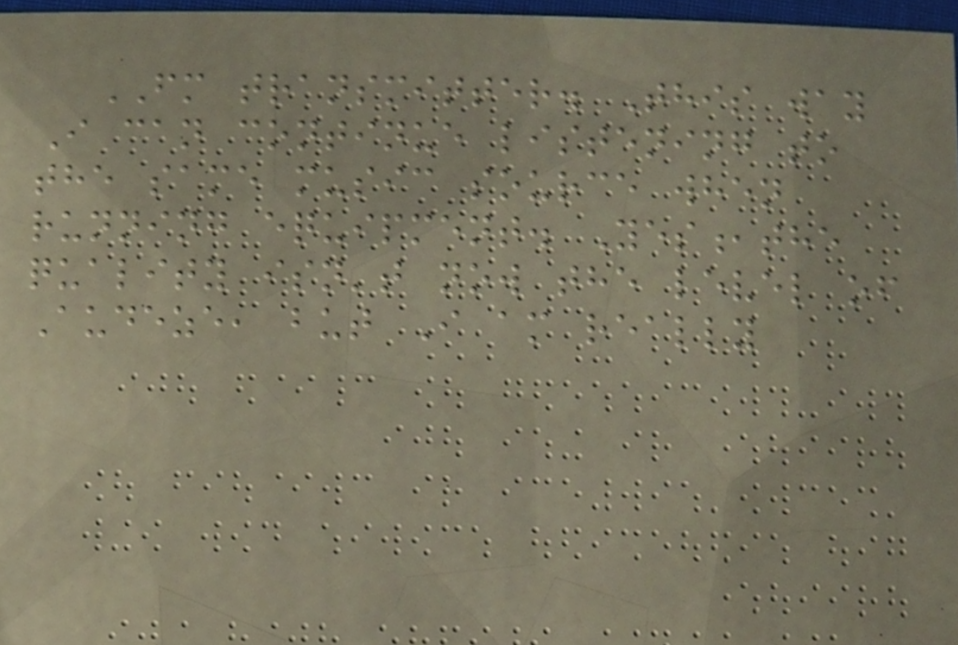FM transmitter. This way
I can continue listening to
the same music source when
running equipment. Yes,the
quality isn't now the level of
Audeze, but I am really
